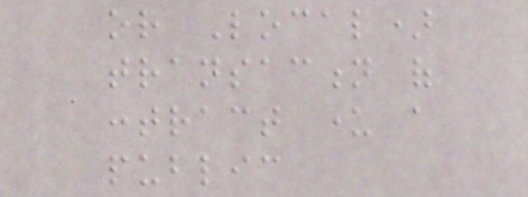or Local)
transaction of
contract under a
public
